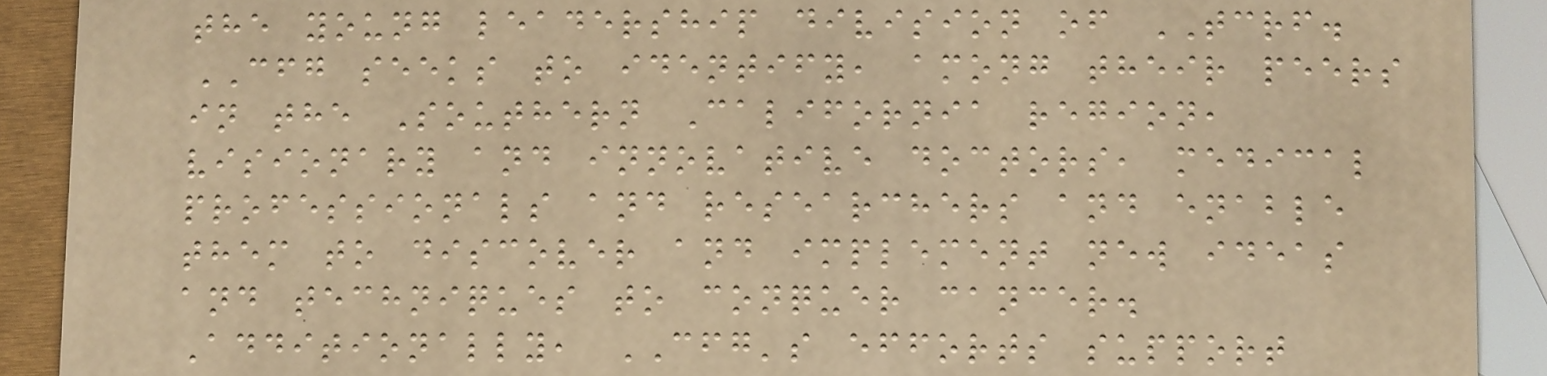the young leadership division of TCRF.
CFG seeks to identify, among their peers
in the Southern California region,
visionary and innovative doctors, medical
professionals and researchers and enable
them to discover and implement new ideas
and techniques to conquer cancer.
Additionally, CFG's efforts support
